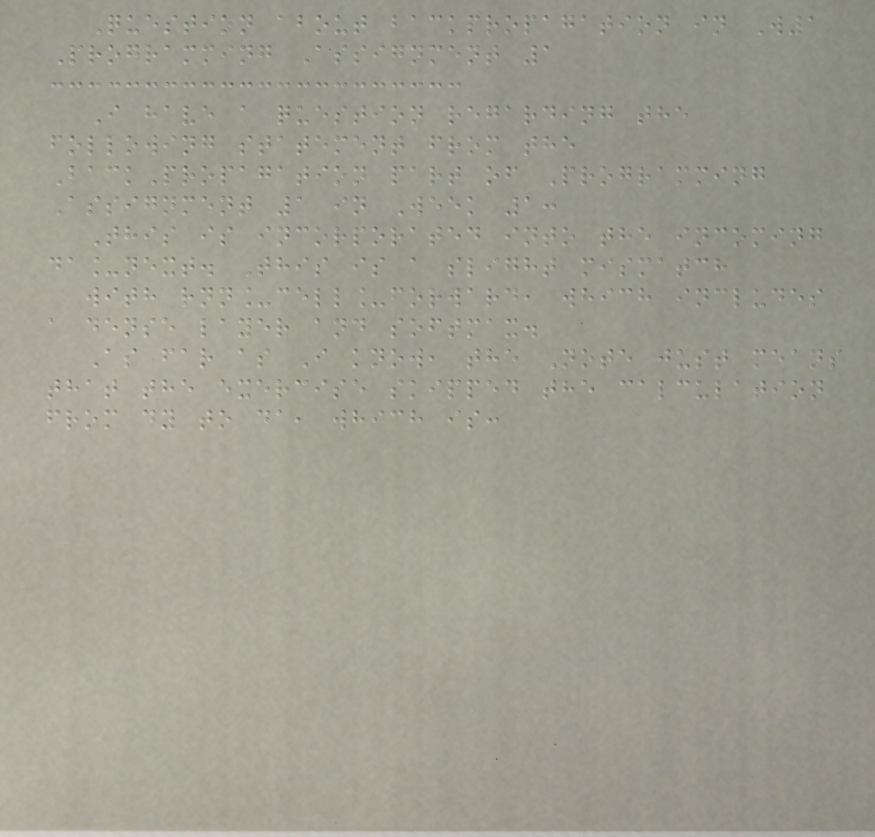Question about backpropagation in W1
Programming Assignment 1
I have a question regarding the
following statement from the
BackPropagation part of Programming
Assignment 1 in Week 1:
This is incorporated into the incoming
da_next. This is a slight mismatch
with rnn_cell_forward, which includes
a dense layer and softmax.
As far as I know, the Note just means
that the exercise skipped the calculation
from dy to da, which is:
